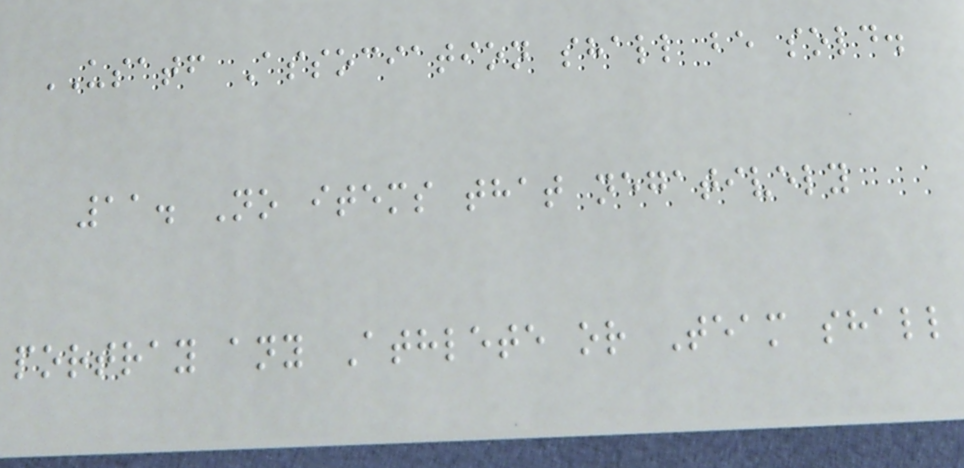USATF Association shall be sold.
11. No items that negatively
portray any Athlete or Team shall
